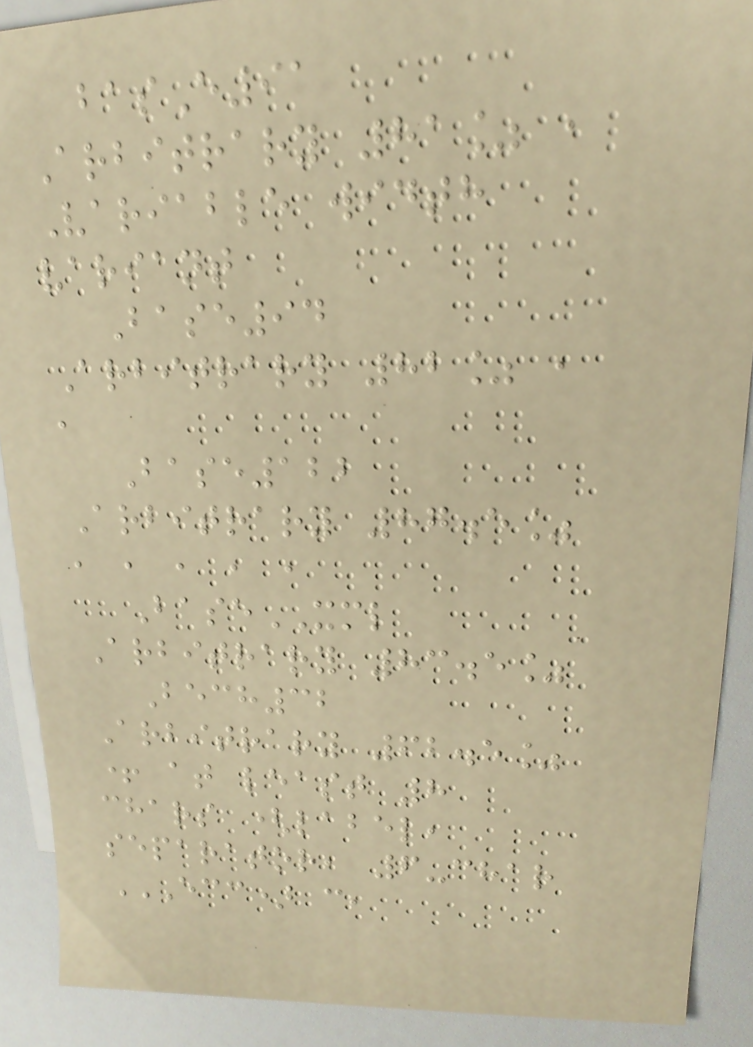basE91
Arbitrary 81% ,
Variable width
variant
Base94
Arbitrary 82% ,
,
Base122
Arbitrary 87.5%
, , , , ,
BaseXML
Arbitrary 83.5%
Bech32
Arbitrary 62.5%
+ at least 8
chars (label,
separator, 6-char
ECC) C,
